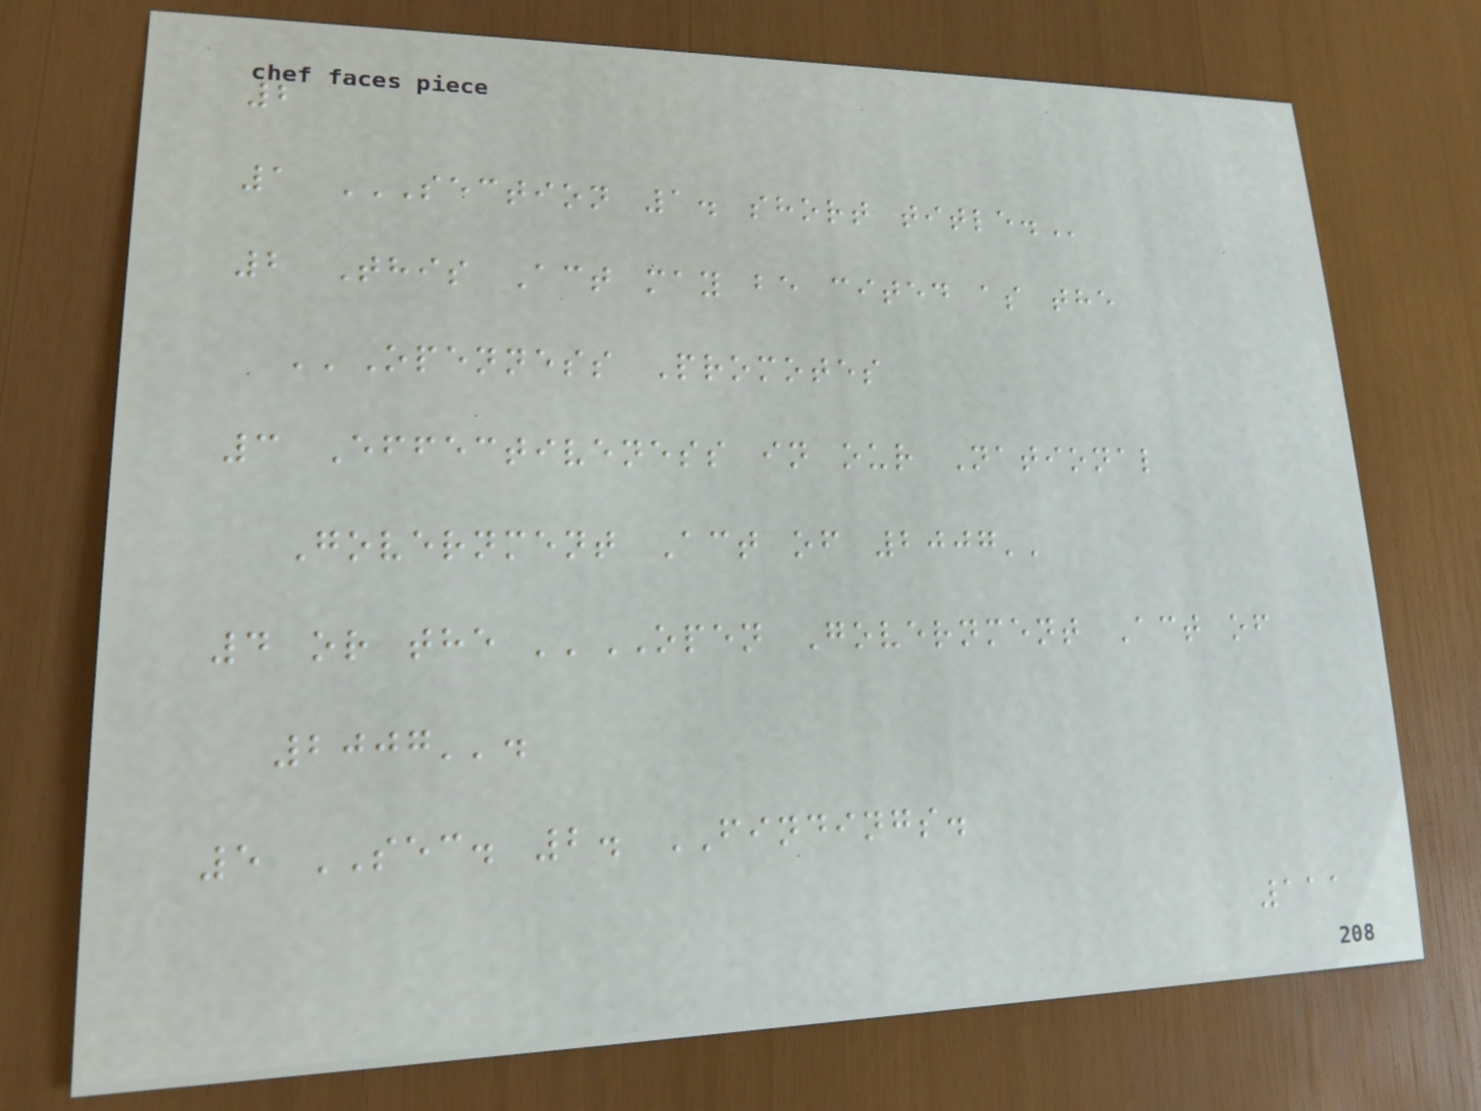2
1 SECTION 1. SHORT TITLE.
2 This Act may be cited as the
''Openness Promotes
3 Effectiveness in our National
Government Act of 2007''
4 or the ''OPEN Government Act of
2007''.
5 SEC. 2. FINDINGS.
111
